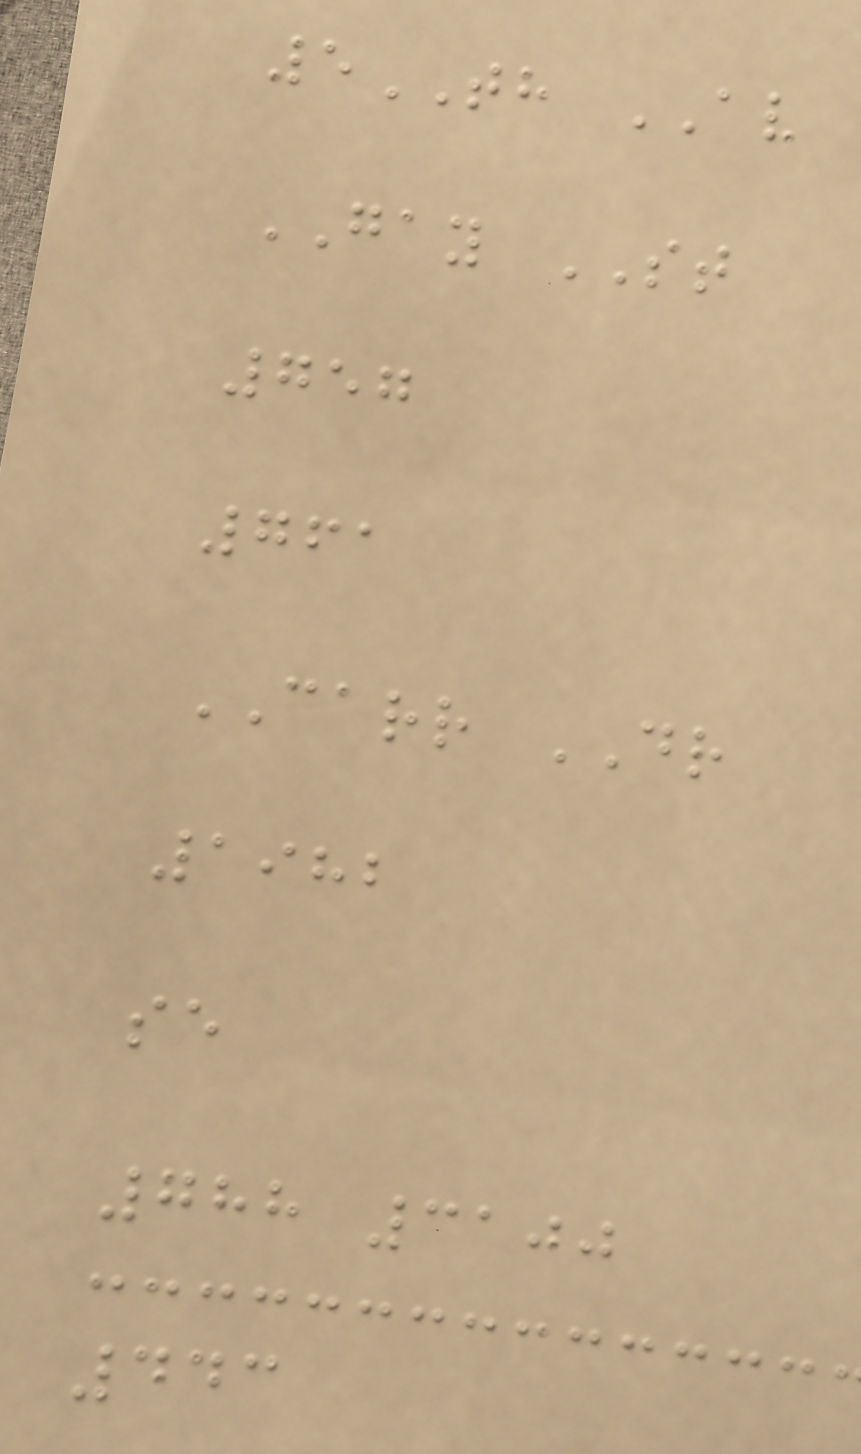5TH AV
GAY ST
757
761
CARR DR
1982
se
788 3100
443
